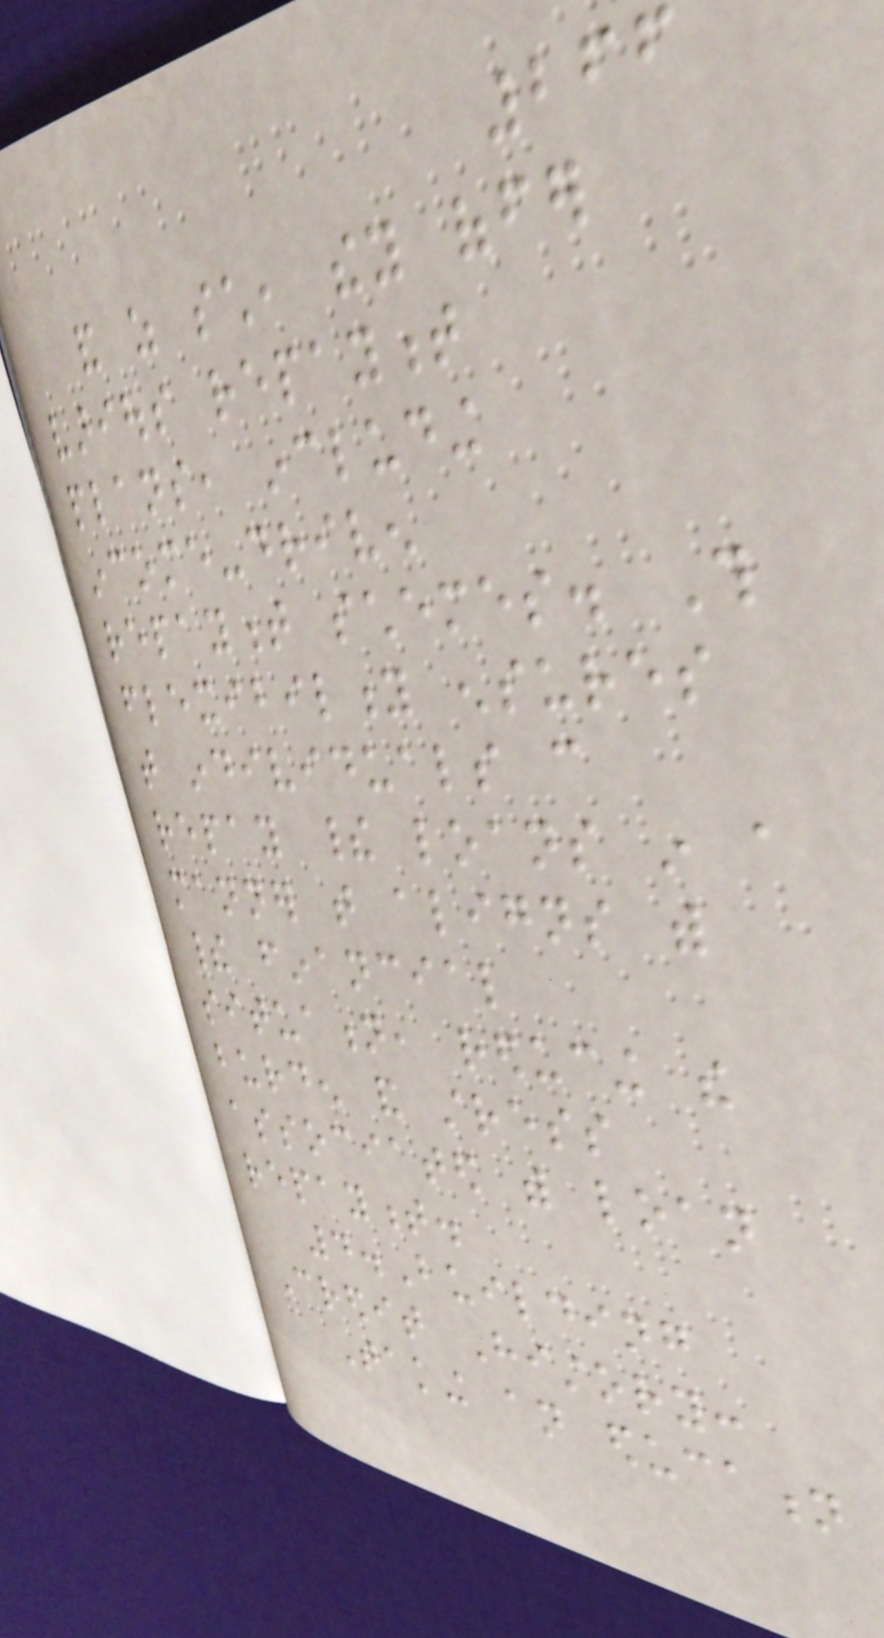266
and as such, they offer
various repayment
plans, including
income-driven
repayment schemes. This
flexibility ensures
that individuals can
repay their loans in a
manner that aligns with
their financial
situation, reducing the
burden and stress
associated with loan
repayment.
4.Building
Credit History:
Taking an education
